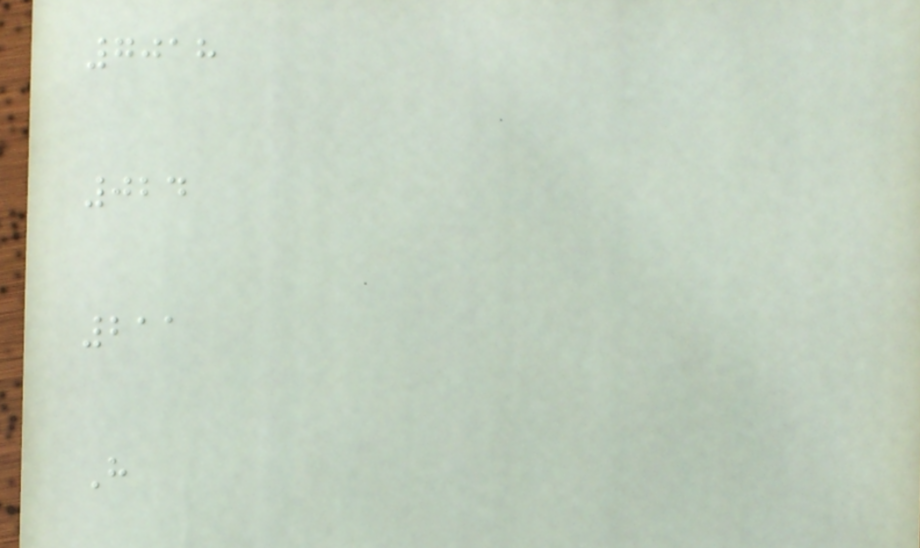7018
024
211
H
